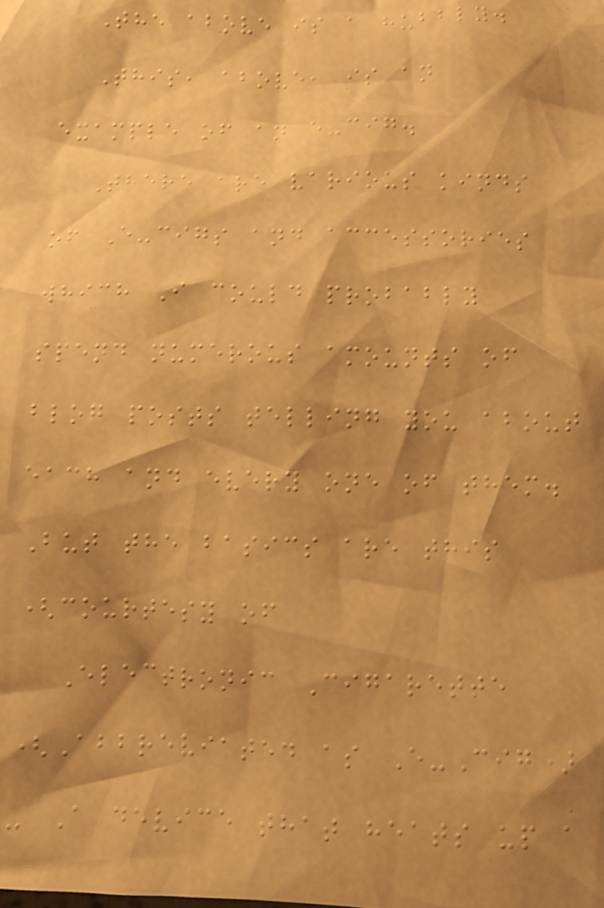The above is a hubbly.
This, above, is an
example of an e-cig.
There are various kinds
of E-cigs and accessories
which I could probably
spend numerous amounts of
blog posts telling you about
each and every one of them.
But the basics are this
(courtesy of
Electronic Cigarette
(Abbreviated as E-Cig)
- A device that heats up a
